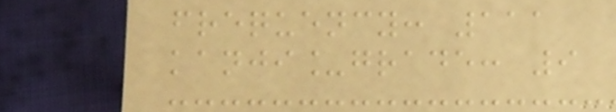frequency: 111
kanji_grade: 9
